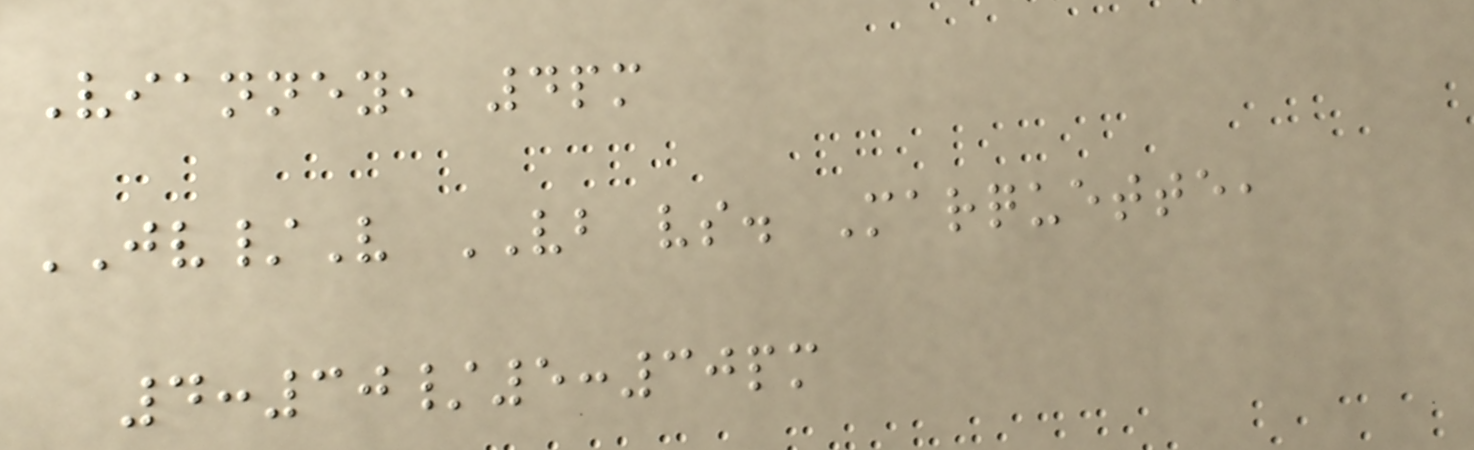Vianney, 4pm
JV/V VB vs. Marquette,
4:30/5:30pm
